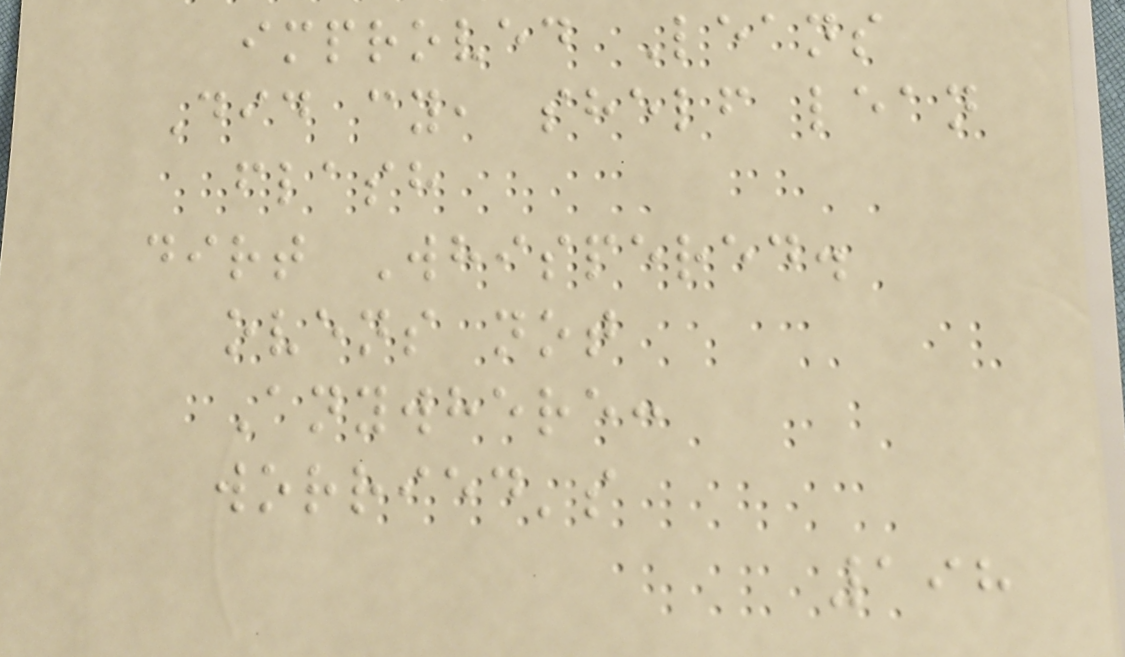improved Leans
Did cy, shelf lean
flash
dirt Whispered.
ovens not
Anywhere:
worried's
198
